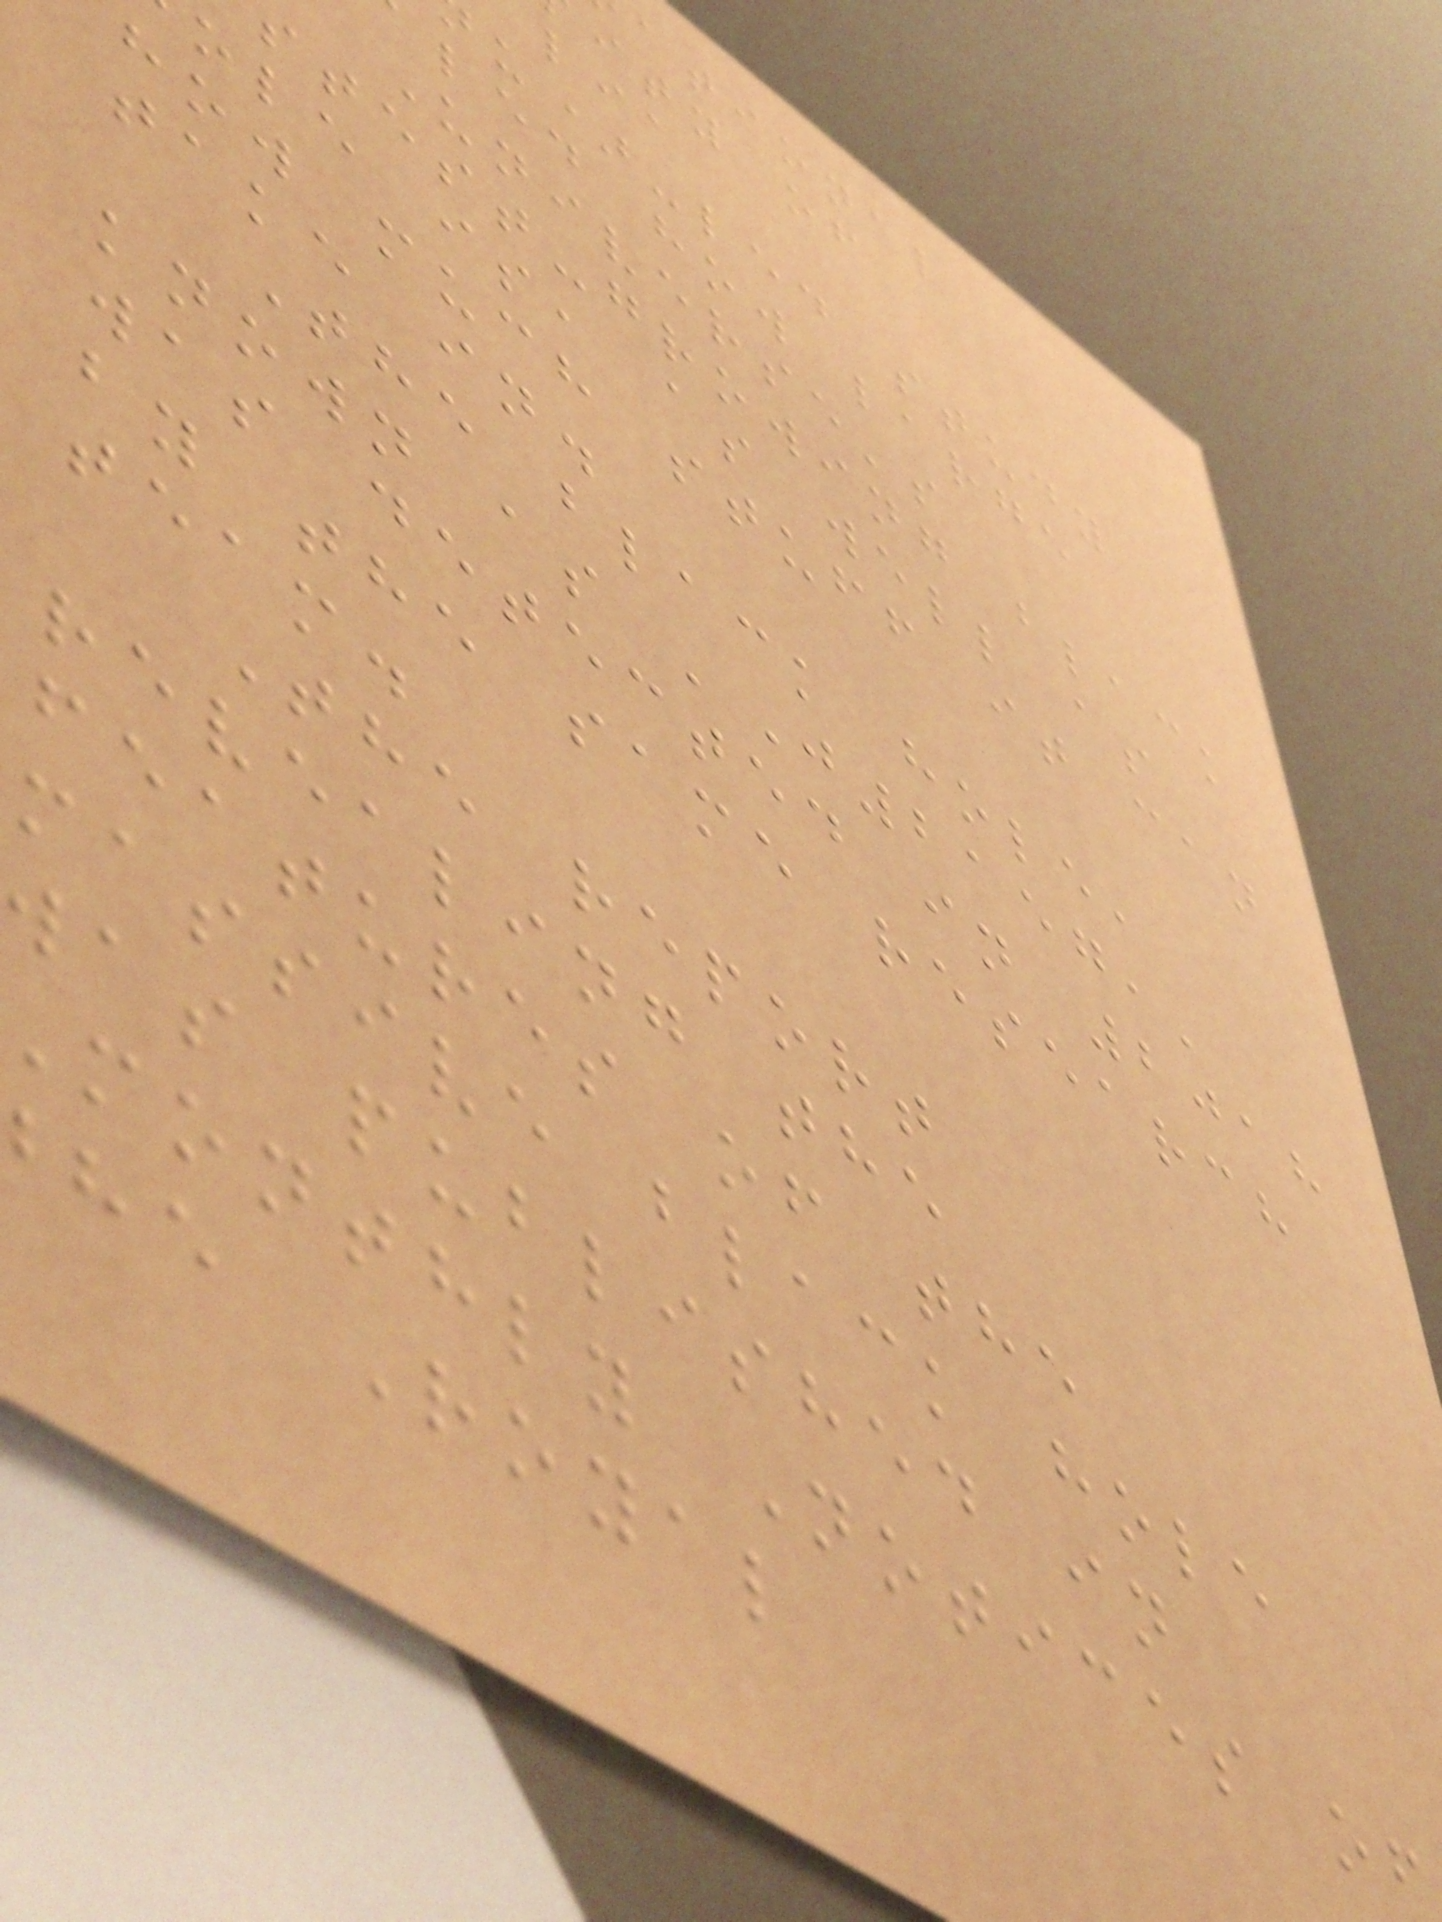ational
ity of
u)-led study
led how large
Universe's
stest-growing black
ole is, as well as
how much stuff it can
take in.
The black hole,
known as 'J2157,'
was detected in 2018
by the same research
team.
The report
revealing the
features of the
massive black hole
was published in
monthly Notices of
he Royal
